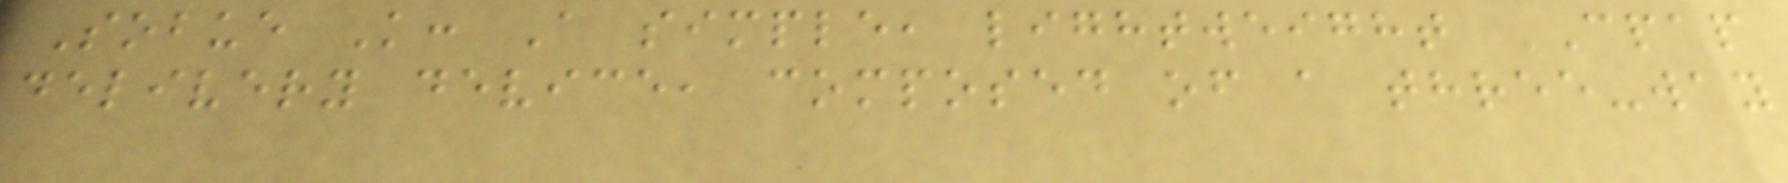Sobue K: A simple, lightweight CPAP
delivery device, composed of a three-way
